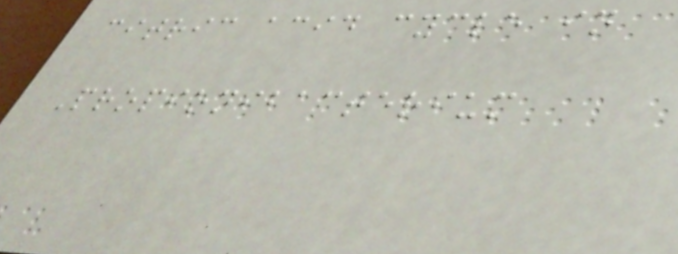citric acid cycle in
Propionibacterium
